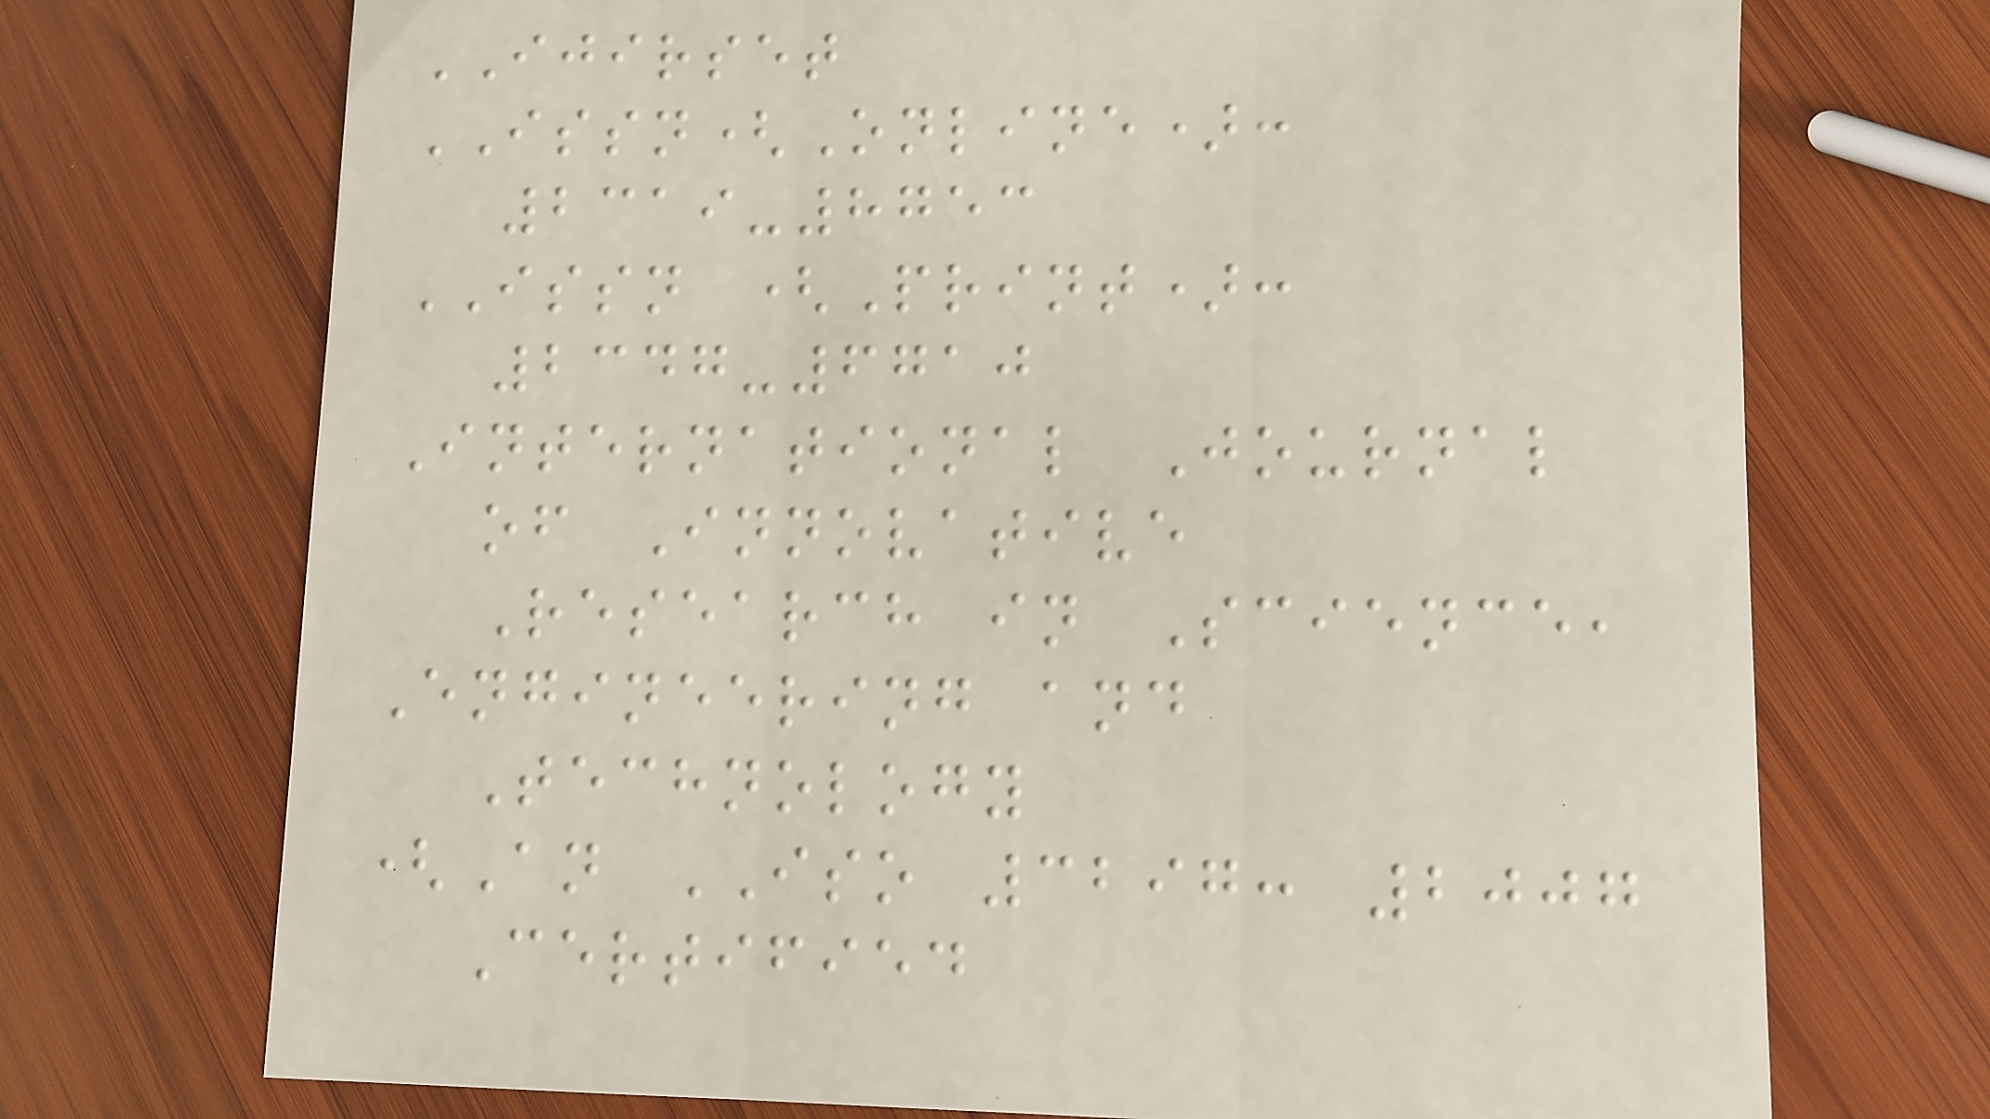IJIRSET
ISSN(Online):
2319-8753
ISSN (Print):
2347-6710
International Journal
of Innovative
Research in Science,
Engineering and
Technology
(An ISO 3297: 2007
Certified
